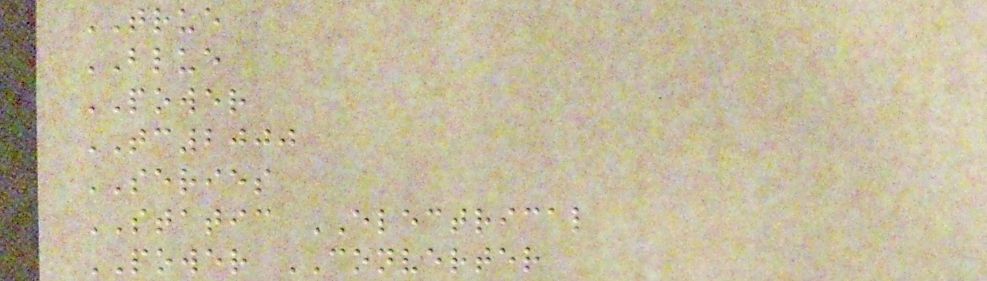TRUE
BLUE
POWER
TC2000
SERIES
STATIC ELECTRICAL
POWER CONVERTER
